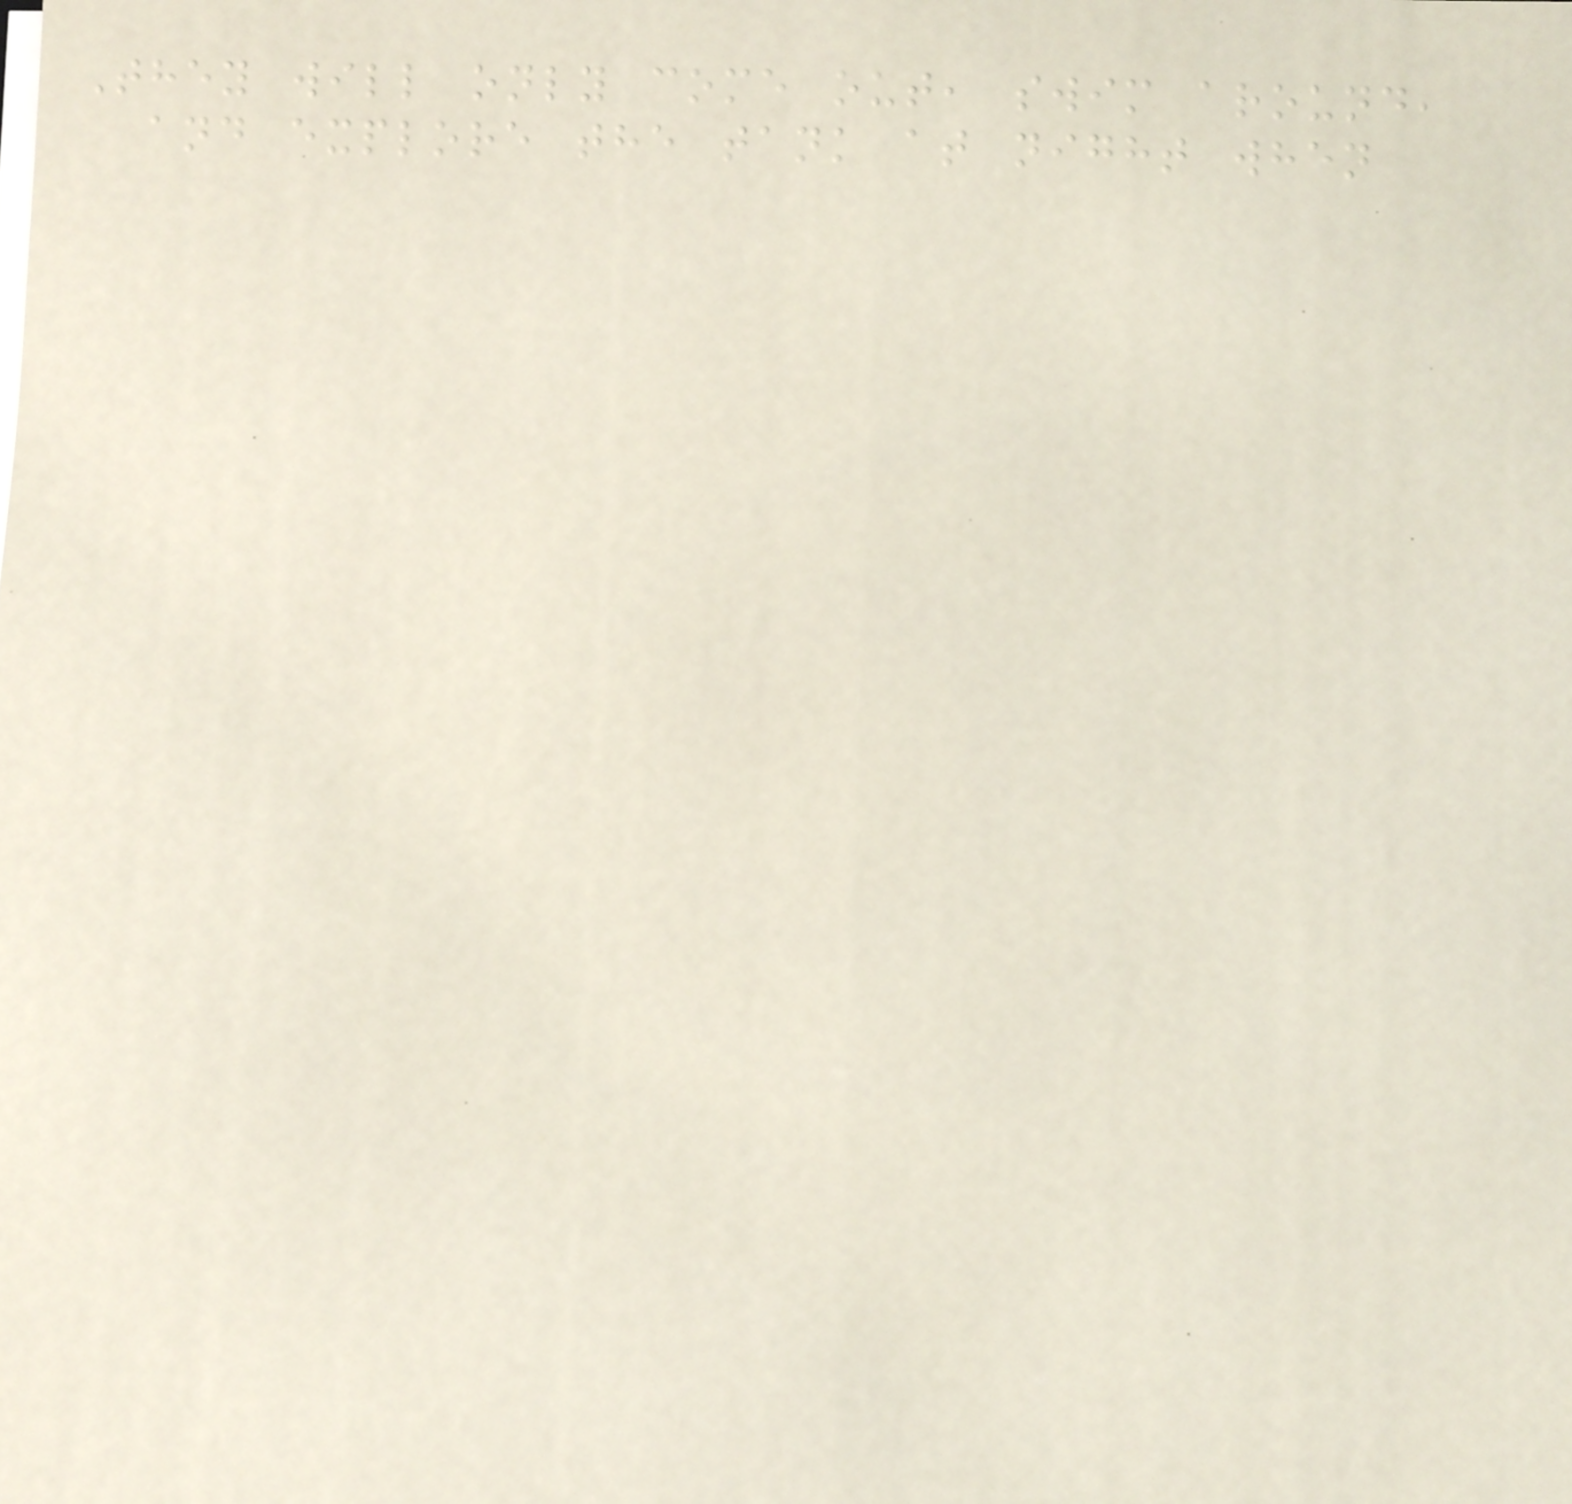They will only come out, swim around,
and explore the tank at night when
